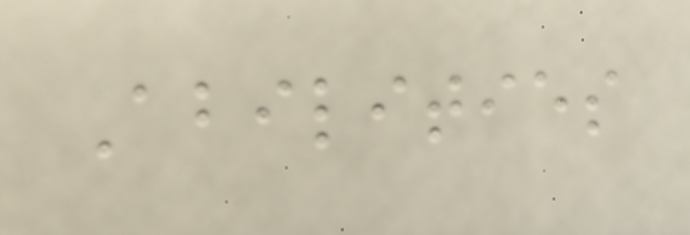Abilities
